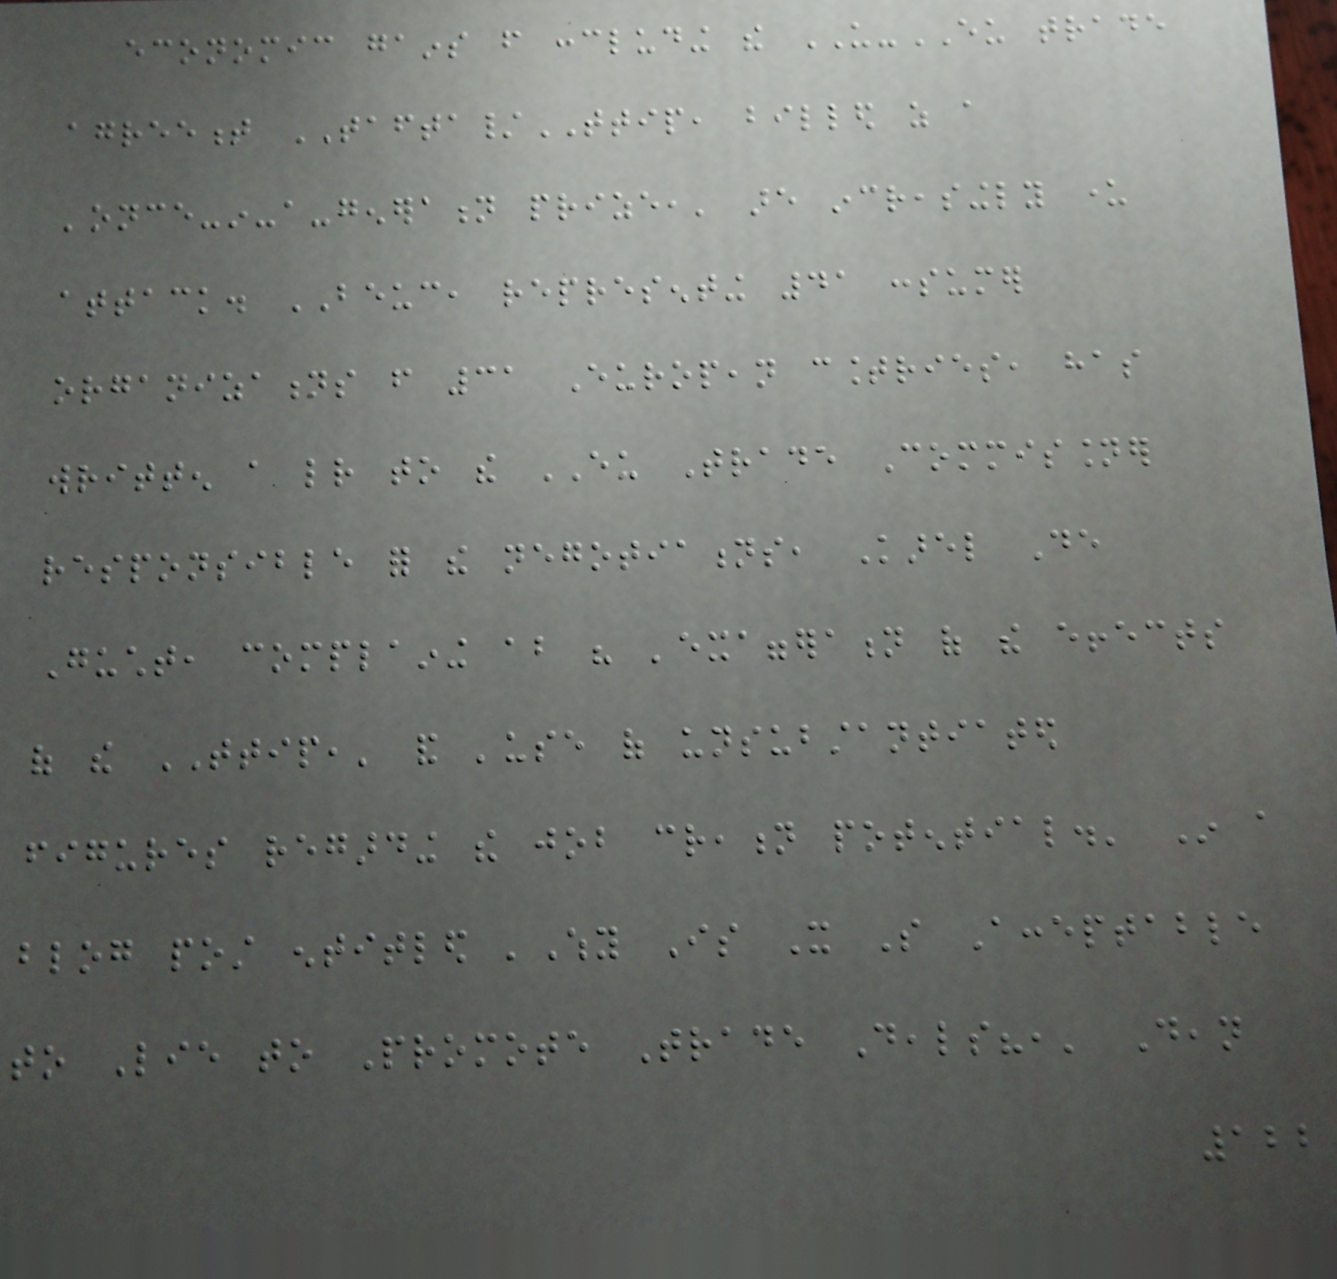economic gains from concluding the US-EU trade
agreement TAFTA/TTIP, billed as a
'once-in-a-generation prize,' are increasingly under
attack. BEUC, representing 41 consumer
organizations from 31 European countries, has
written a letter to the EU Trade Commissioner
responsible for the negotiations, Karel De
Gucht, complaining about his 'exaggeration of the effects
of the TTIP,' and 'use of unsubstantiated
figures regarding the job creation potential.' In a
blog post entitled 'Why Is It So Acceptable
to Lie to Promote Trade Deals?,' Dean
122
